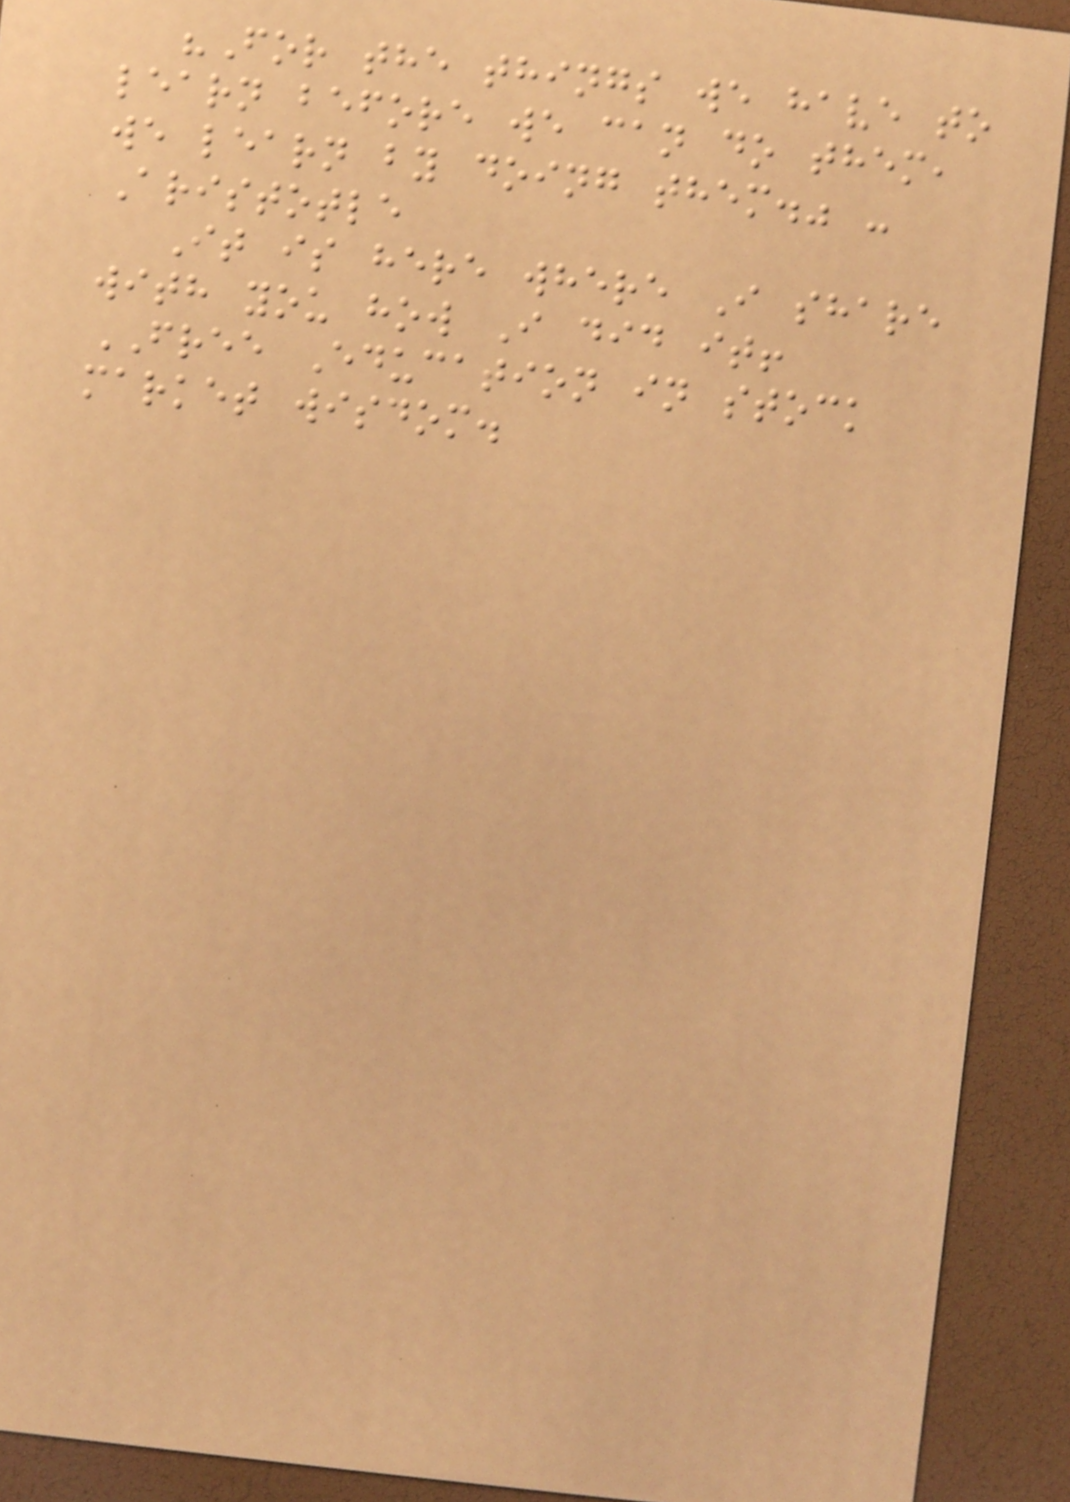"For the things we have to
learn before we can do them,
we learn by doing them." -
Aristotle
It is here where I share
with you how I did it!
FREE Education in stock
market wisdom.
